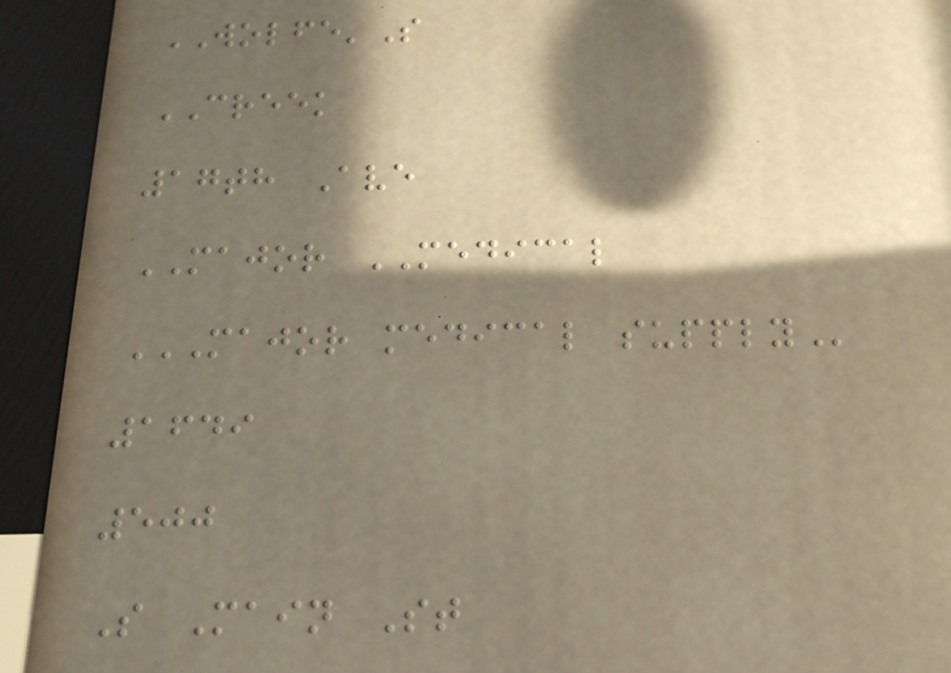WOLFE'S
CREEK
17th Ave
MAJOR MEDICAL
MAJOR MEDICAL SUPPLY
1649
500
S Main St
